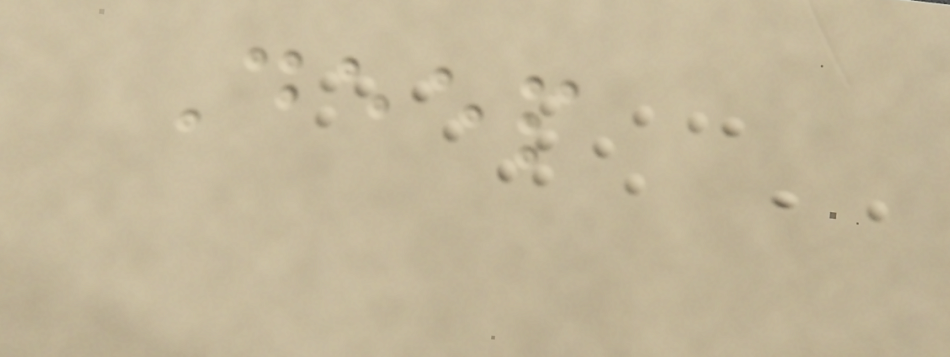Deep
